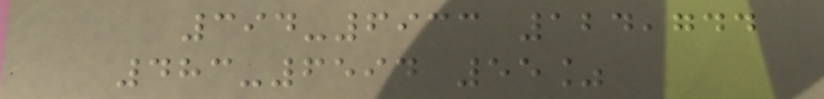394-6933 124,744
483-6594 55%
